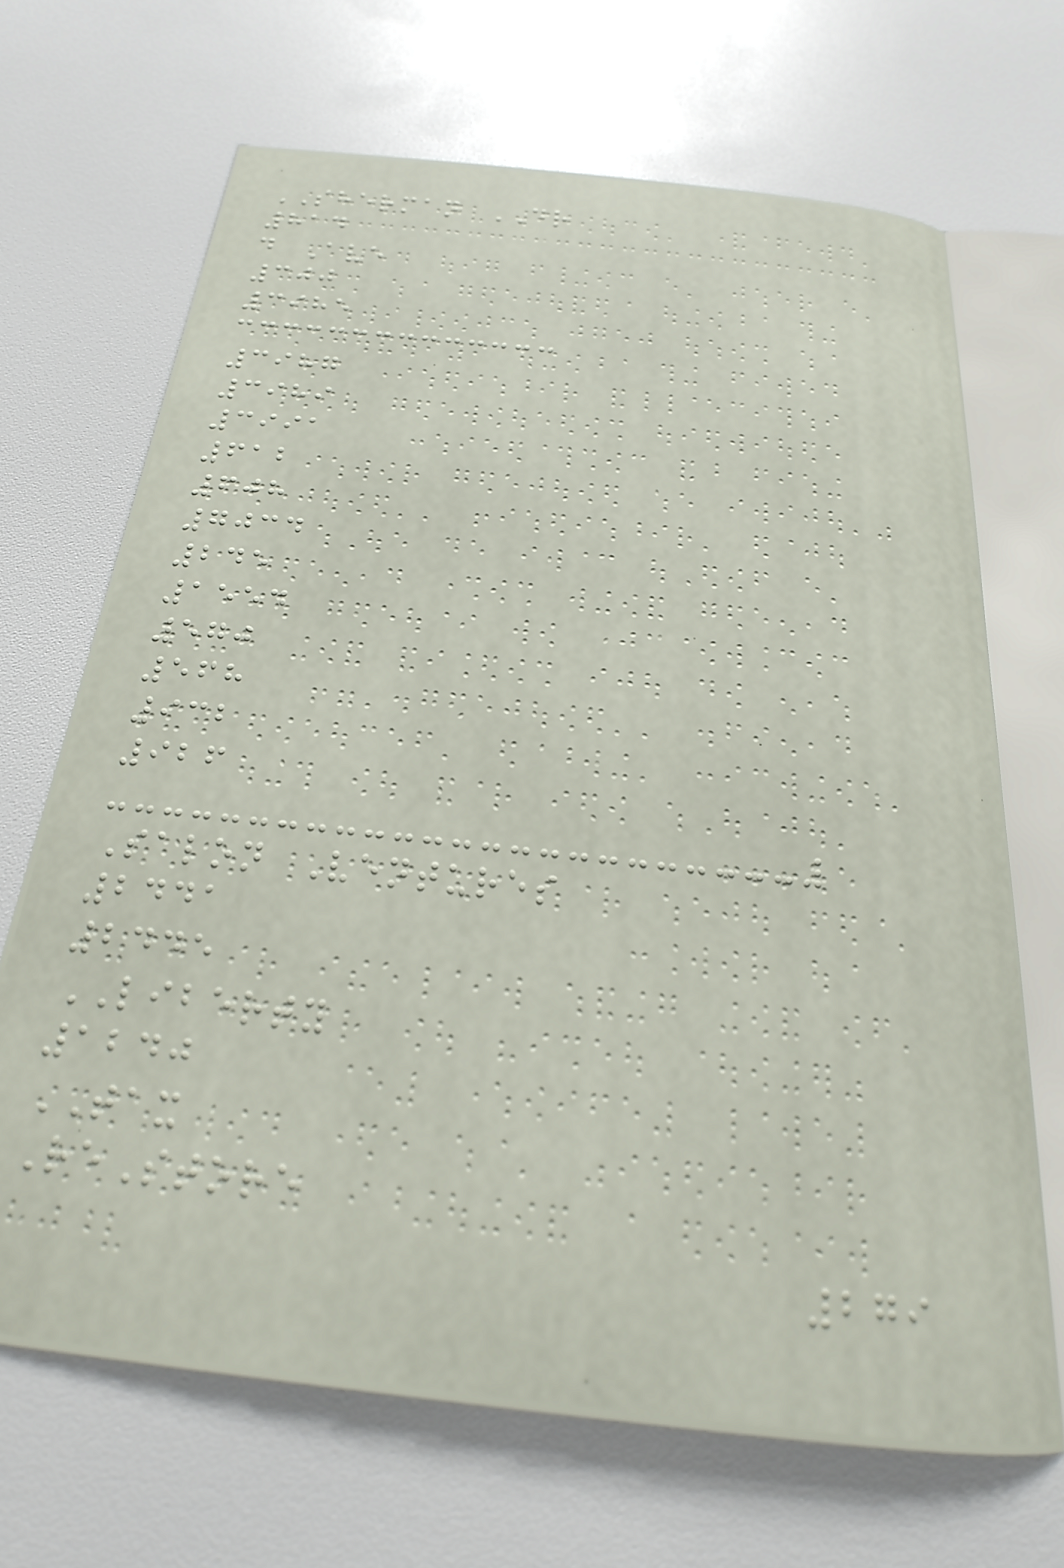SHERMAN DR
814
d Ave
300
3985
3987
3989
3991
612
608
7034
245
1554
570
568
932
926
Salon Ventures
2441
2445
LIBERTY
1240
TAX
ReStore
279
